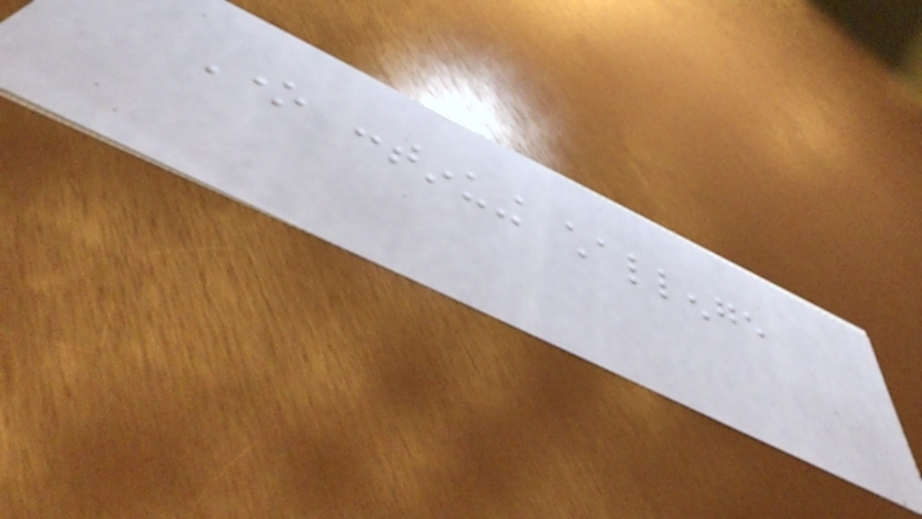One continuing challenge
